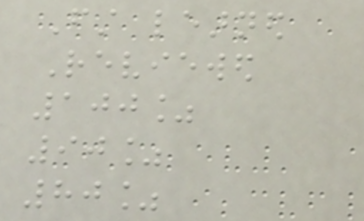First learned
Reviewed
100%
90%
80%
